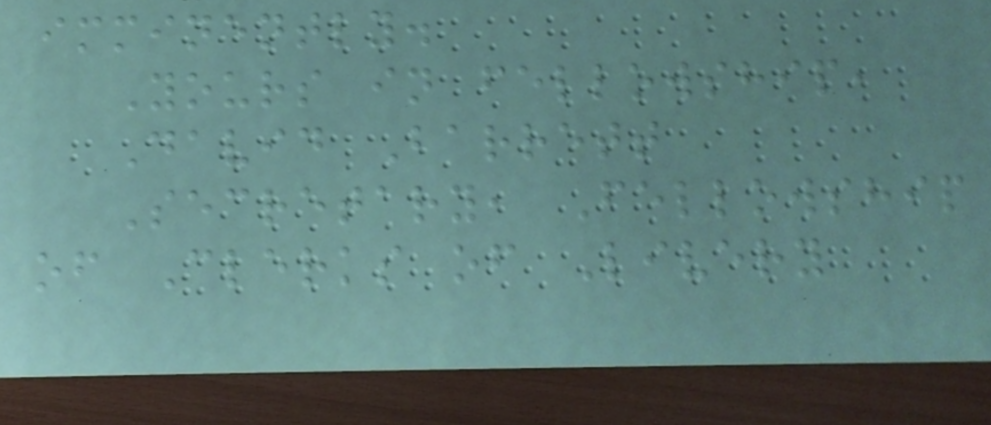imminently.
Yours in fellowship,
David Barrett
Secretary, Fellowship
of Clerks of Livery
